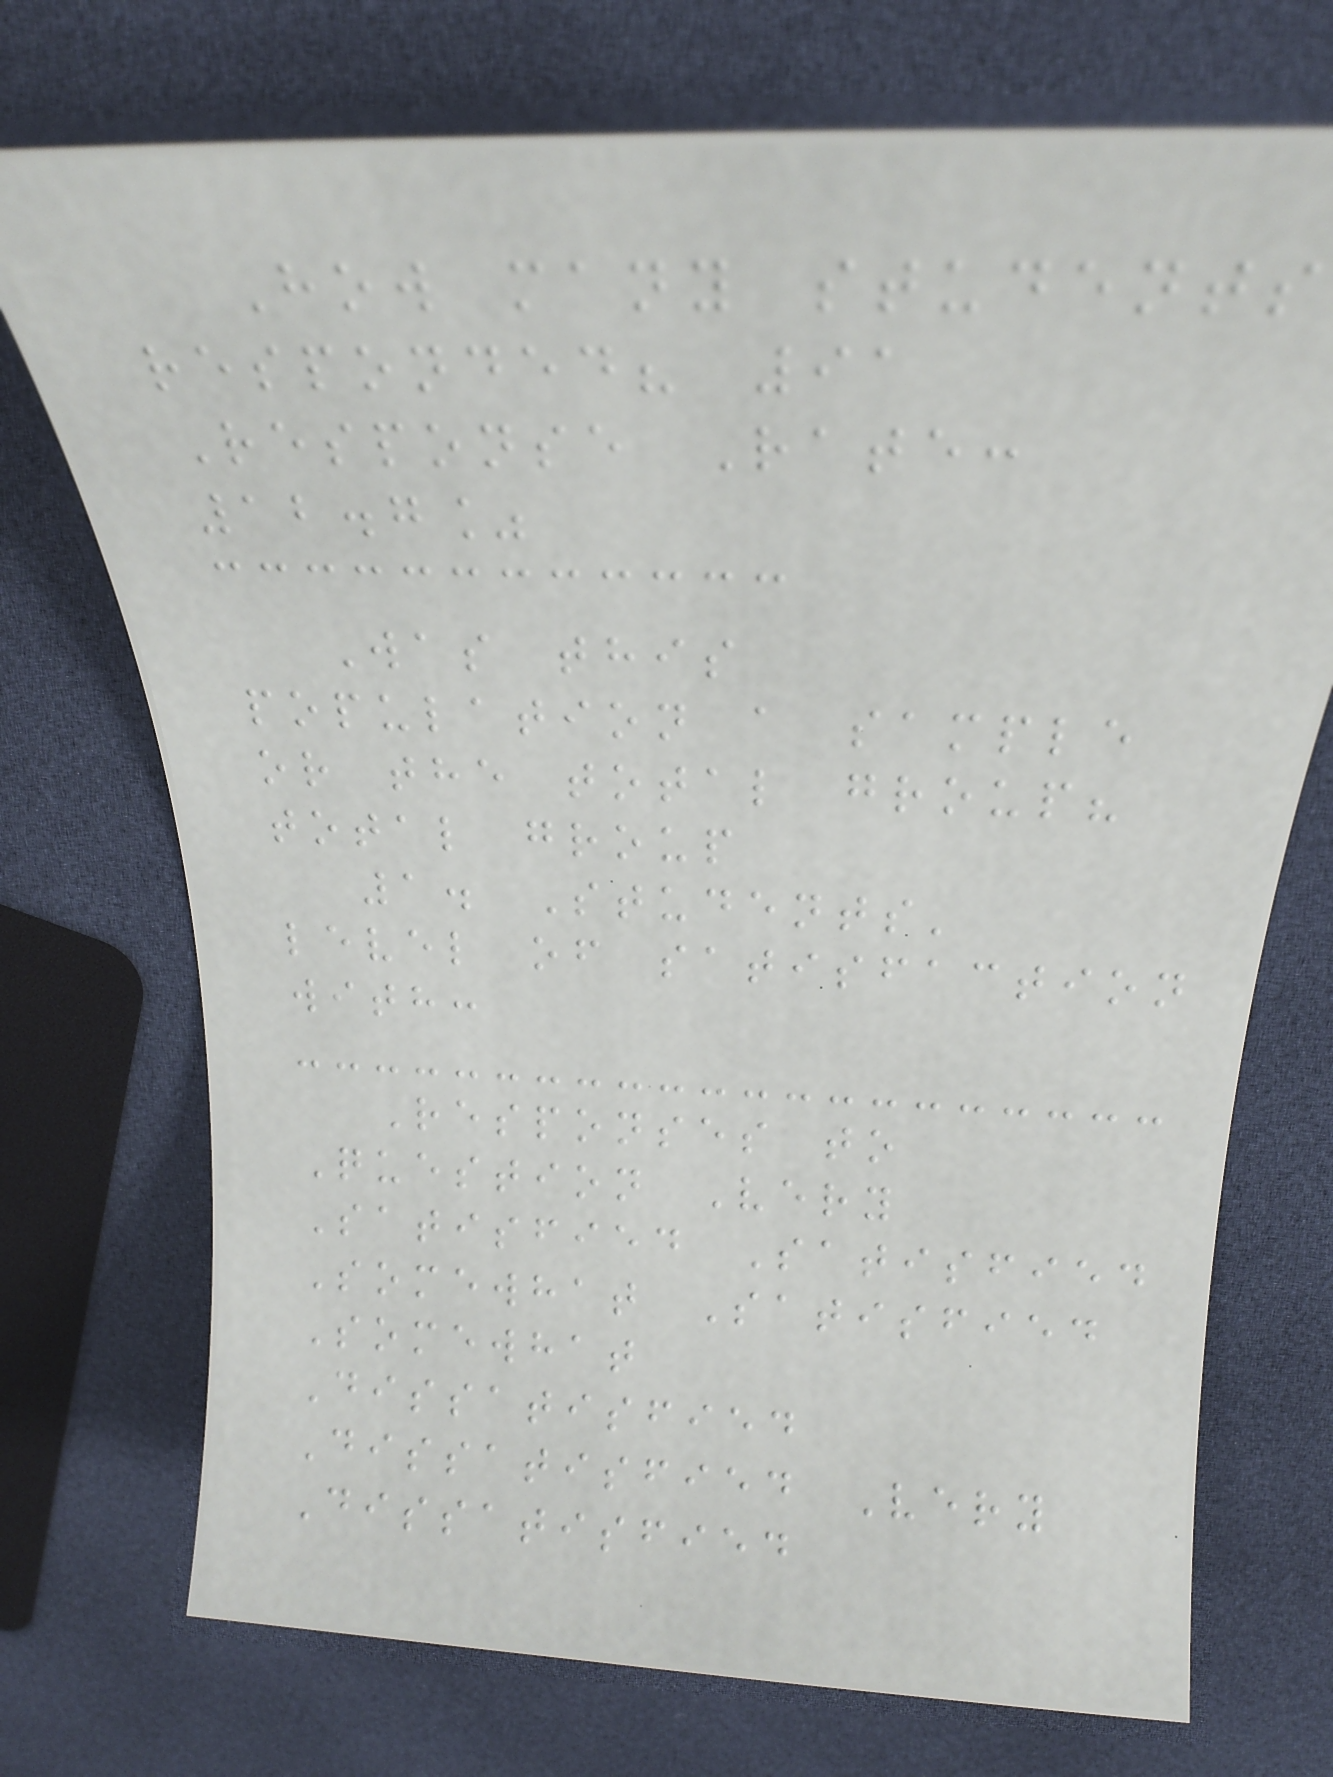How many students
responded? 91
Response Rate:
12.7%
Was this
population a sample
or the total group?
total group
1. Students'
level of satisfaction
with:
Responses to
Question Very
Satisfied Satisfied
Somewhat Satisfied
Somewhat
Dissatisfied
Dissatisfied Very
Dissatisfied
